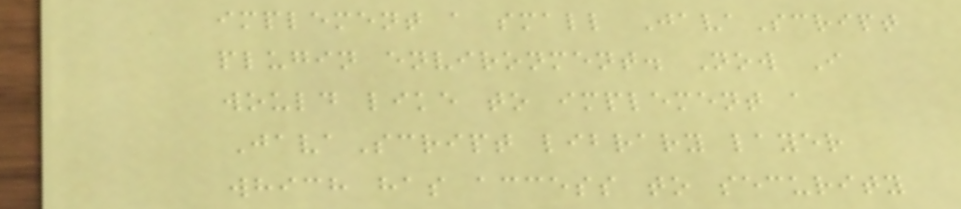implement a small JavaScript
plugin environment. Now I
would like to implement a
JavaScript library layer
which has access to security
